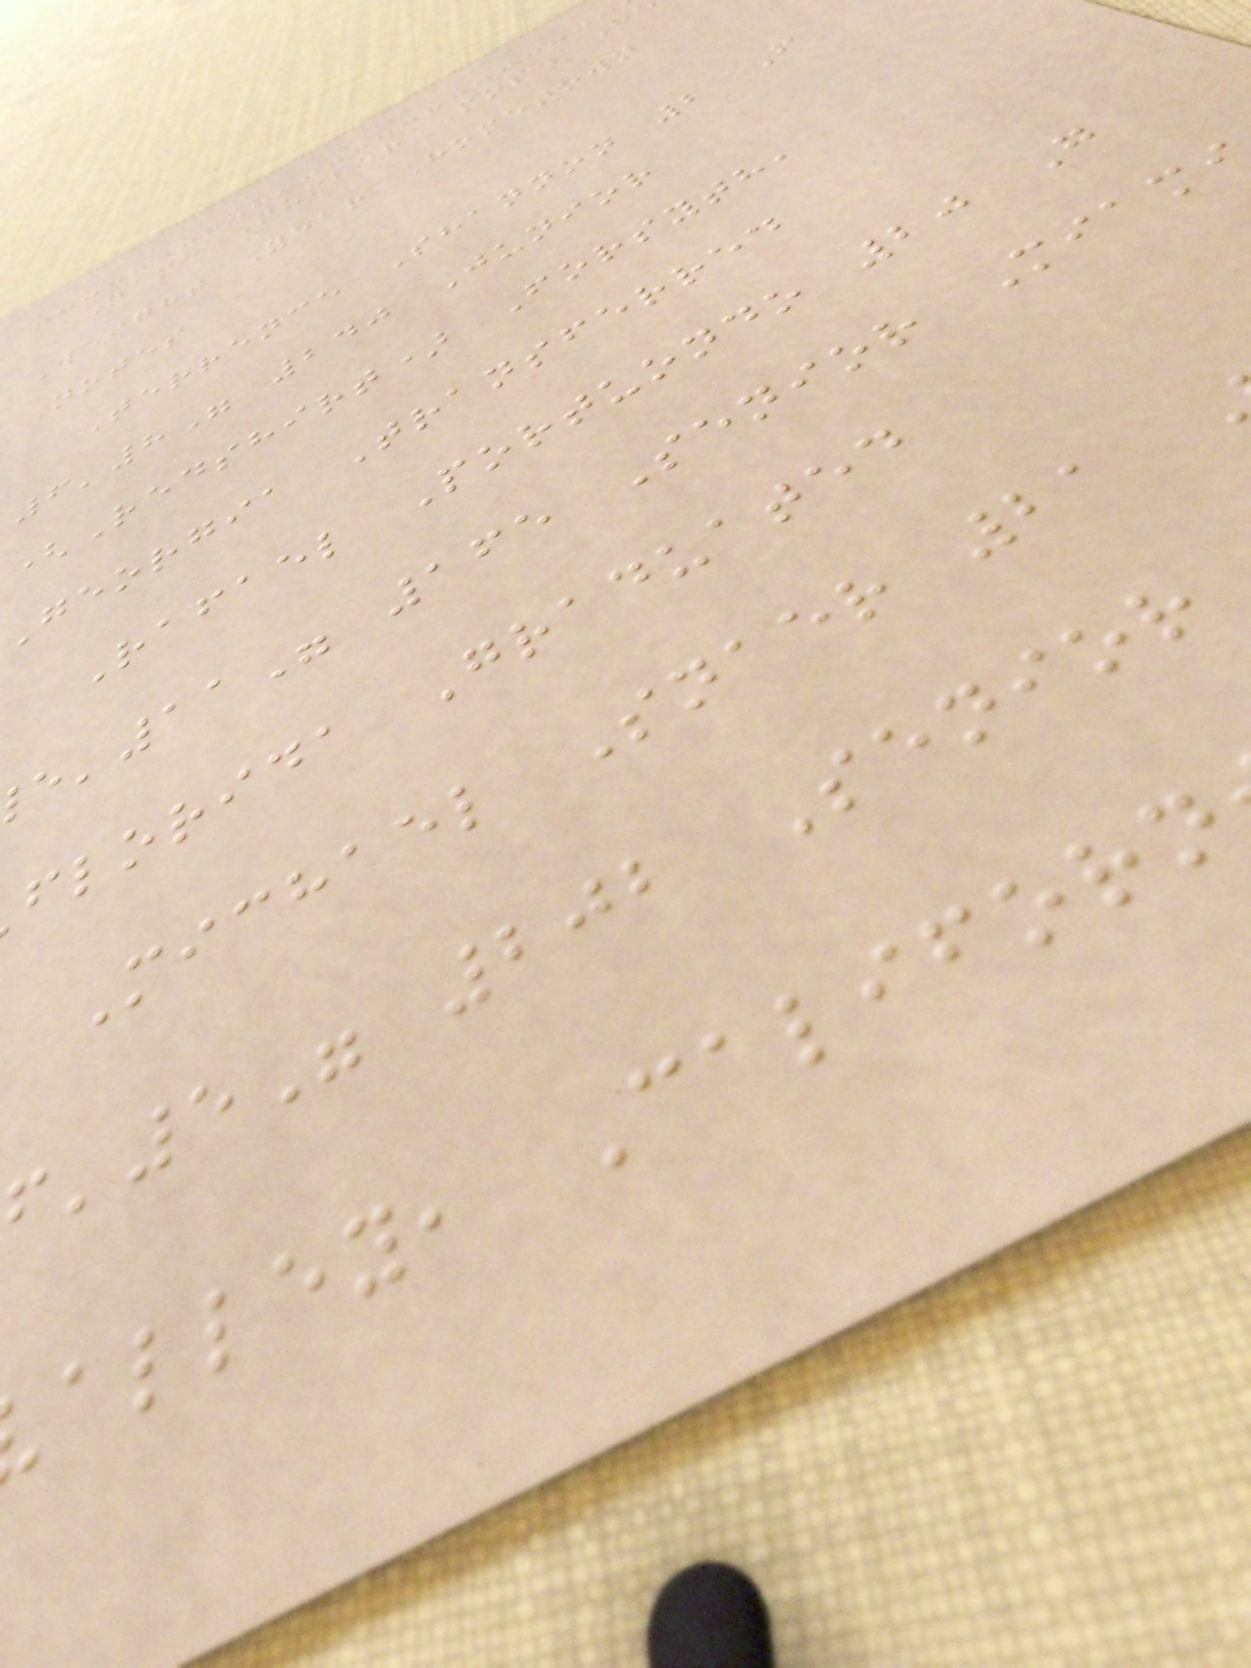Name Number Pos. H
Weight Year Hometown
Notes
Terrence Shannon 2 F
6'8" 240 Junior
(Redshirt) Forsyth,
Georgia Transferred
Rafael Portuondo 20 G
'11" 165 Senior Miam
florida Graduated
Michael Snaer 21
'5" 202 Senior
alley, Californ
